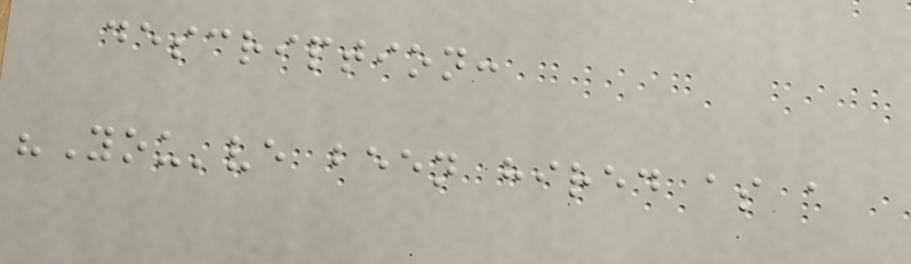description:
"You've been hired as a
